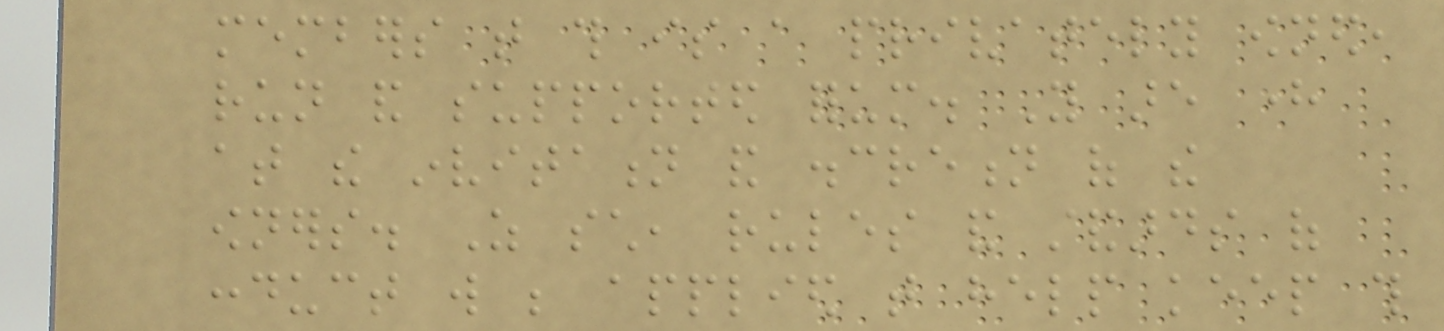members that this is a privately owned,
run and supported forum. You are here
at the invitation and discretion of the
owners. As such, rules and standards of
conduct will be applied that help keep this
